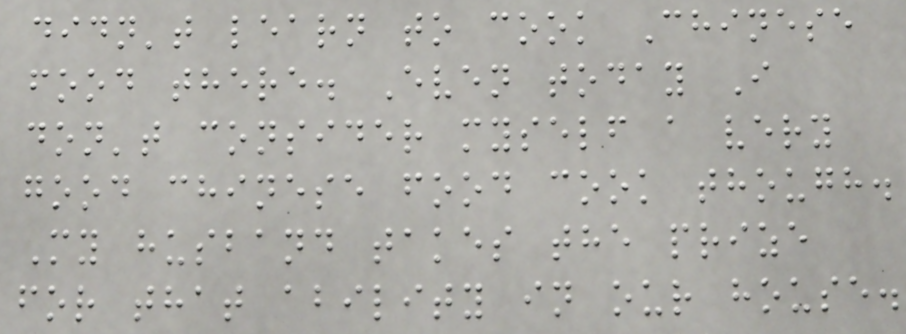didn't learn to cook Chinese
food there. Even today I
don't consider myself a very
good chinese food cook though.
My husband takes the prize
for that ability in our house.
